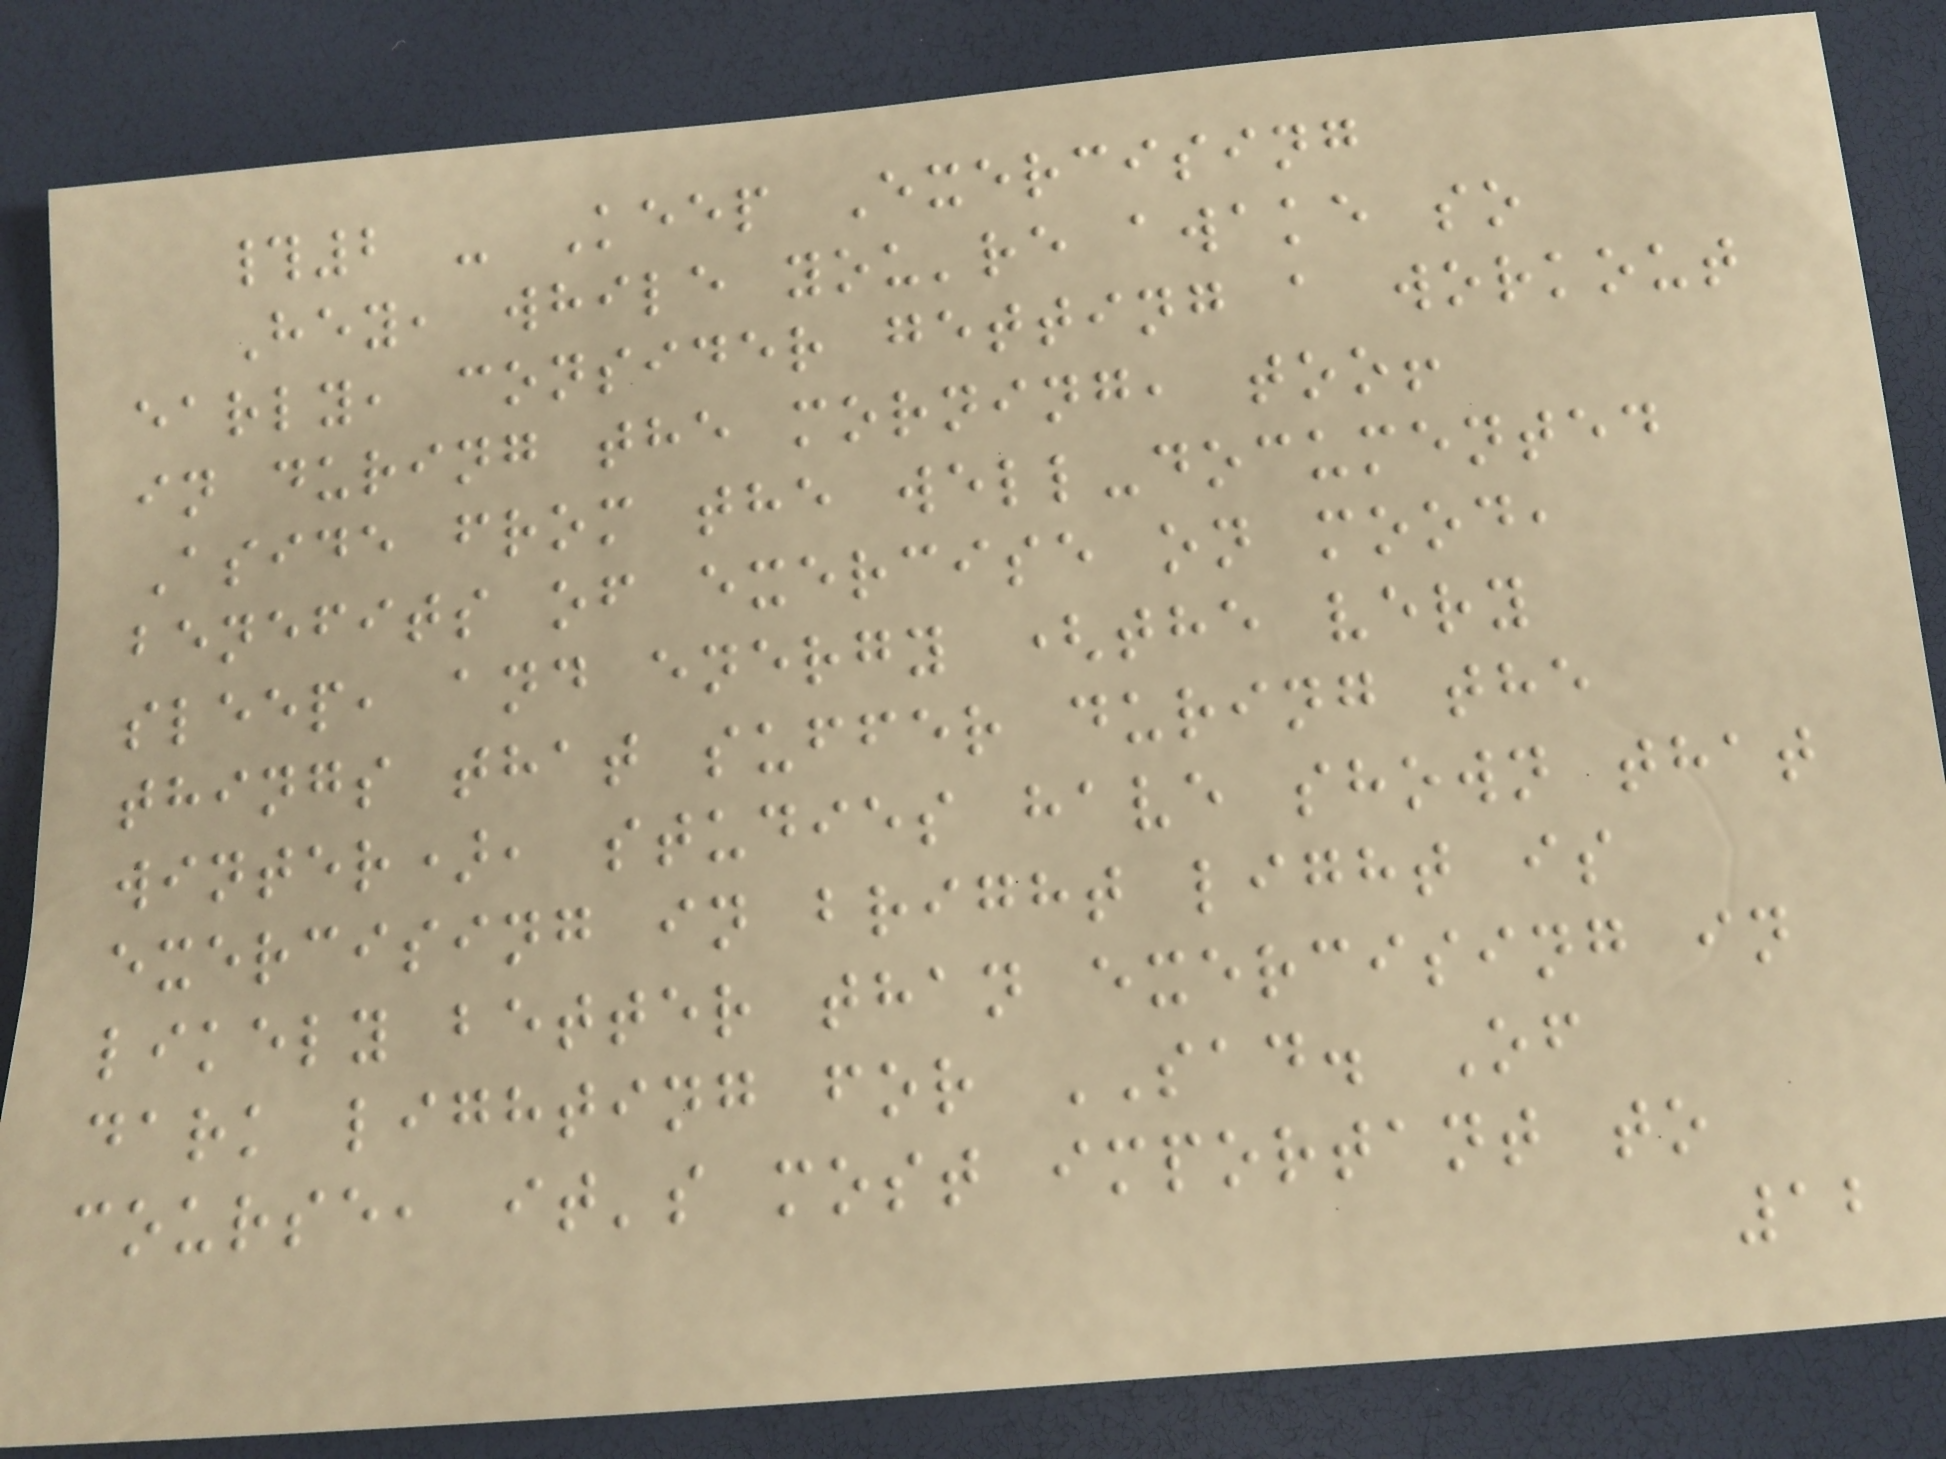#2 - Keep Exercising
Hey, while you're awake so
early, consider getting a workout
in during the morning, too!
Aside from the well-documented
benefits of exercise on mood,
sleep, and energy (the very
things that suffer during the
winter), studies have shown that
exercising in bright light is
likely better than exercising in
dark lighting for SAD. Of
course, it's most important to
12
